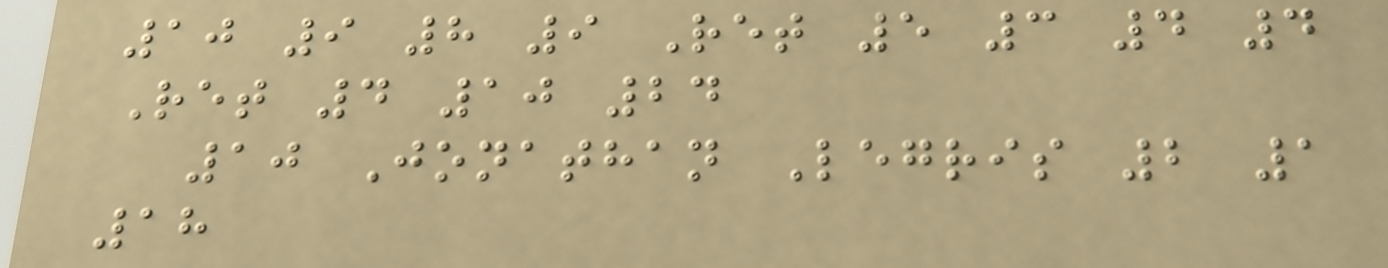10 9 8 9 Ret 5 3 4 4
Ret 4 10 24
10 Jonathan Legris 2 1
18
